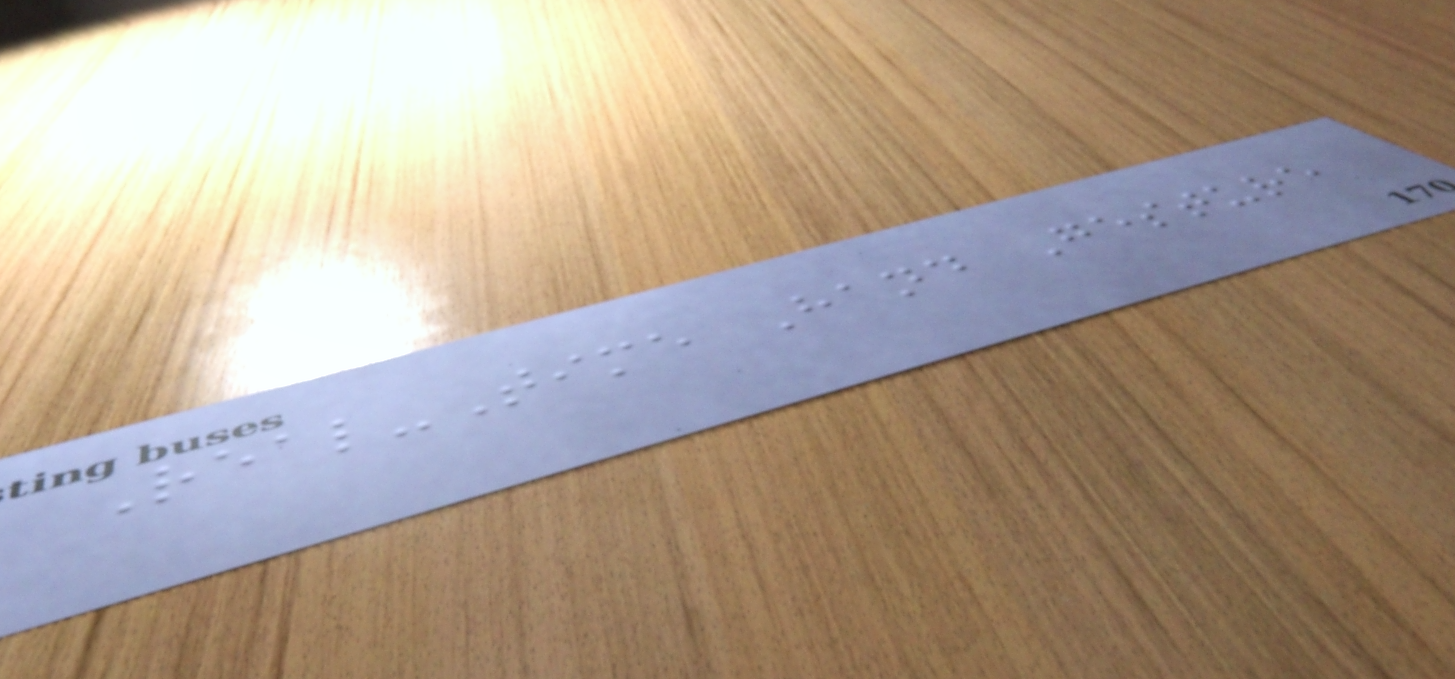Real-Time Hand Gesture
